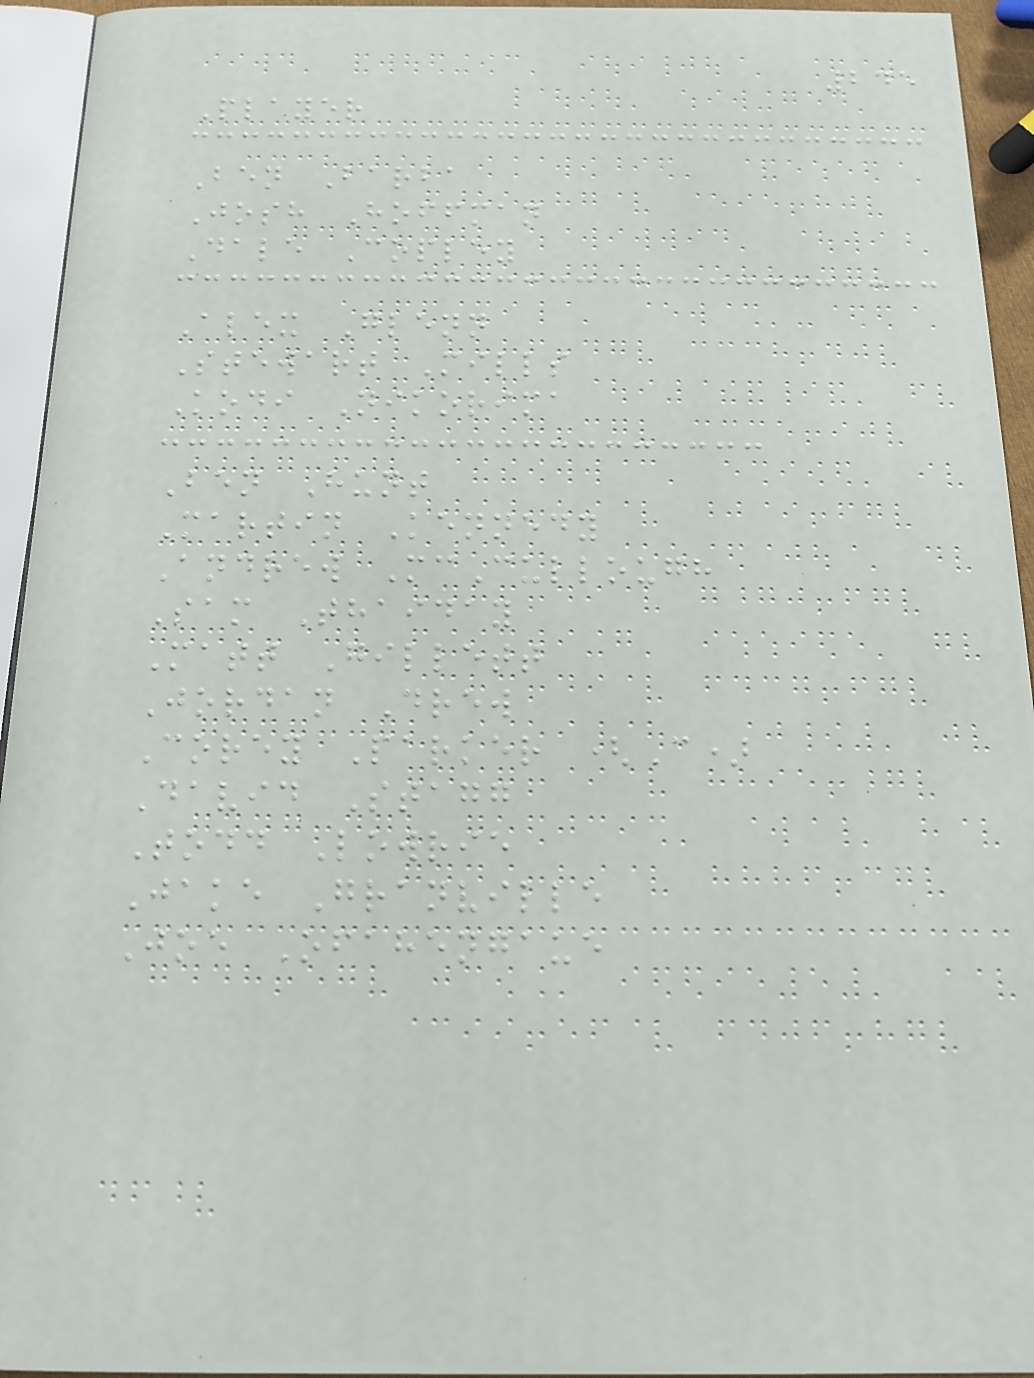245
Player
Ben Barba
Josh Hoffman
Dale Copley
Alex Glenn
Stewart Mills
Kodi Nikorima
Ben Hunt
Martin Kennedy
Andrew McCullough
Sam Thaiday
Matt Gillett
Jordan Drew
Corey Parker (C)
David Stagg
Todd Lowrie
Jake Granville
Joe Ofahengaue
